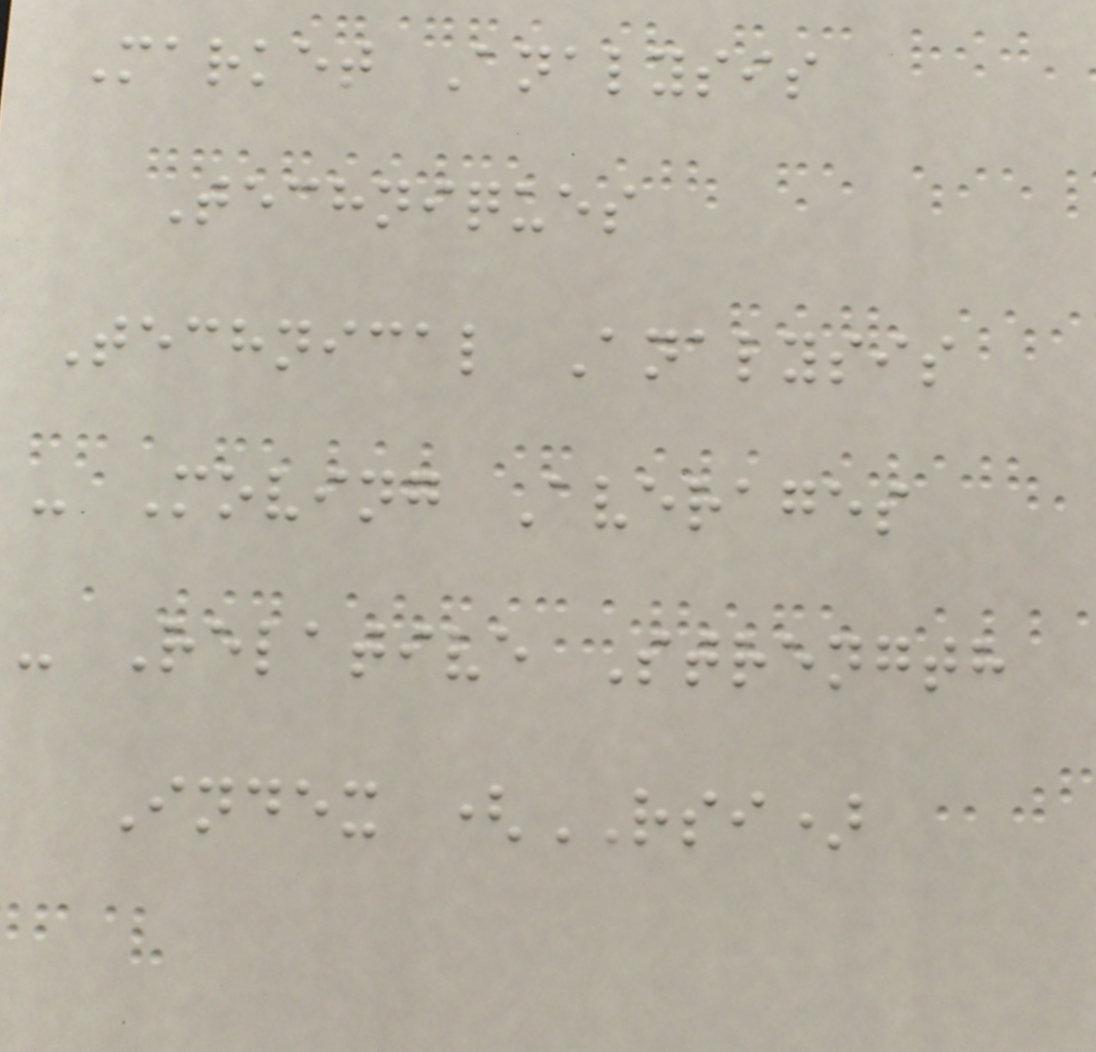Market Analysis
Techniques
Technical Analysis
- Moving Averages
- Relative Strength
Index (RSI)
